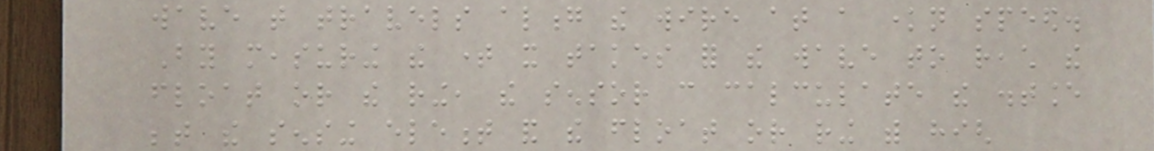wave that travels along the wire at a known speed.
By measuring the time it takes for the wave to reach the
float or the ring, the sensor can calculate the distance
between the sensing element and the float or ring with high
